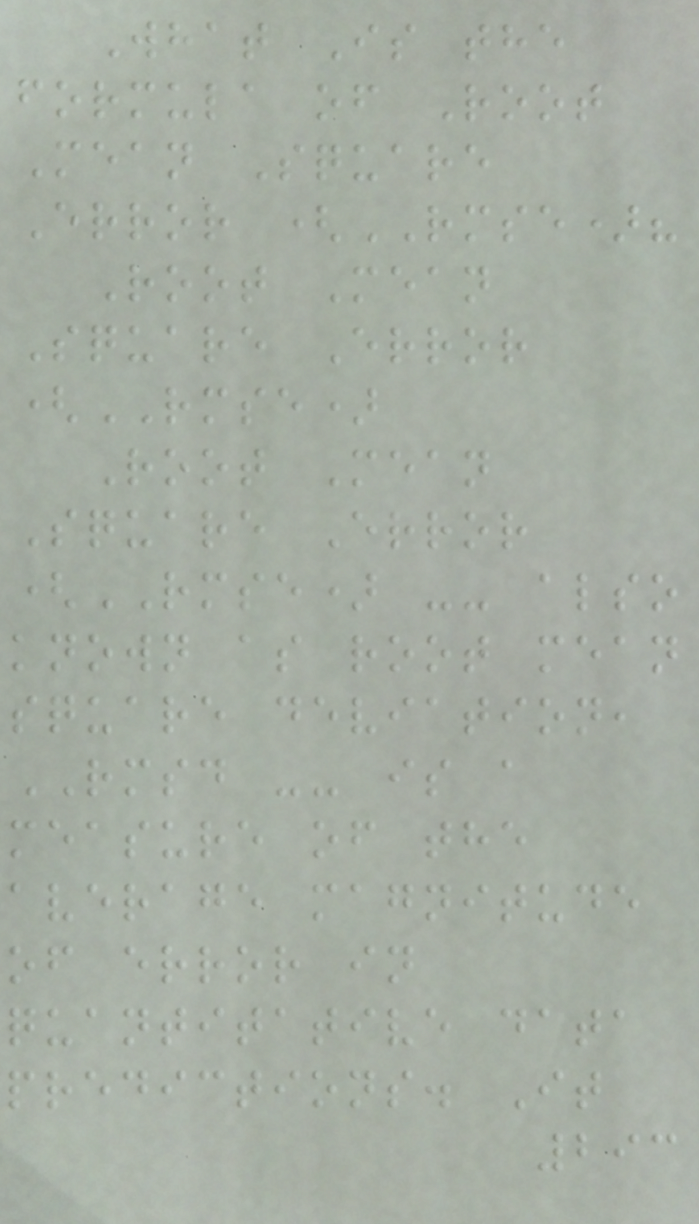What Is the
formula of Root
Mean Square
Error (RMSE)?
Root Mean
Square Error
(RMSE)
Root Mean
Square Error
(RMSE) -- also
known as root mean
square deviation,
RMSD -- is a
measure of the
average magnitude
of error in
quantitative data
predictions. It
293
